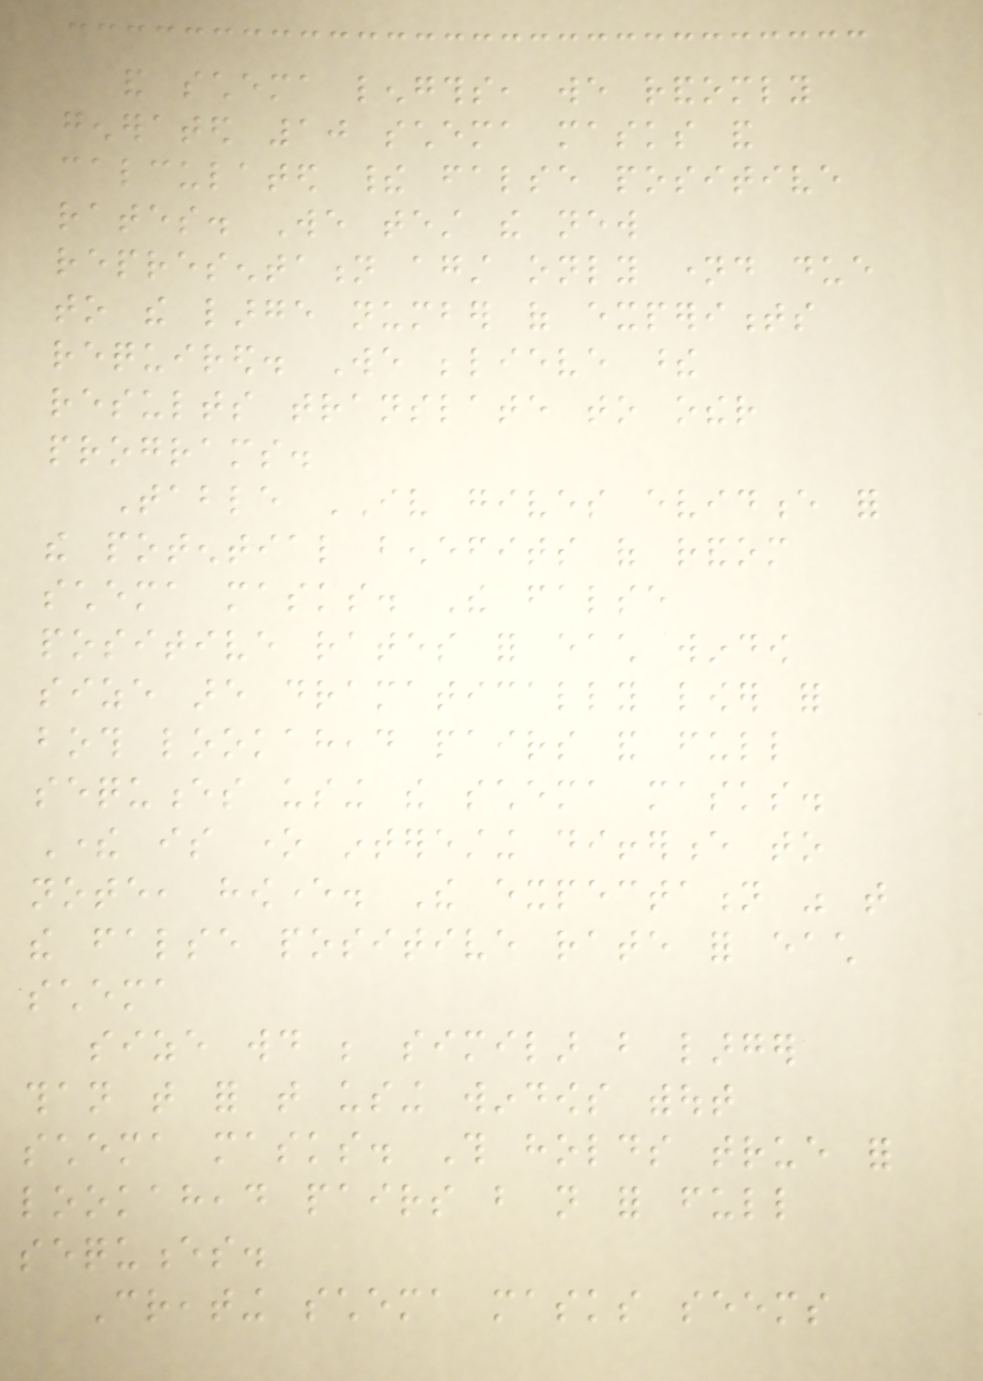and schema lengths, we randomly
generated 10 schema masks and
calculated their false positive
rates. We test the new
representation against only named due
to the large number of experiments
required. We believe these
results translate to other
programs.
Table IV gives evidence for
the potential benefits of random
schema masks. The false
positive rates for each window
size are dramatically lower for
both lookahead pairs and full
sequences using the schema masks.
There is one interesting difference to
note, however. The expectation was that
the false positive rate for each
schema
size would be similar but larger
than that for that using windows without
schema masks. This holds true for
lookahead pairs but not for full
sequences.
Creating schema masks seems
